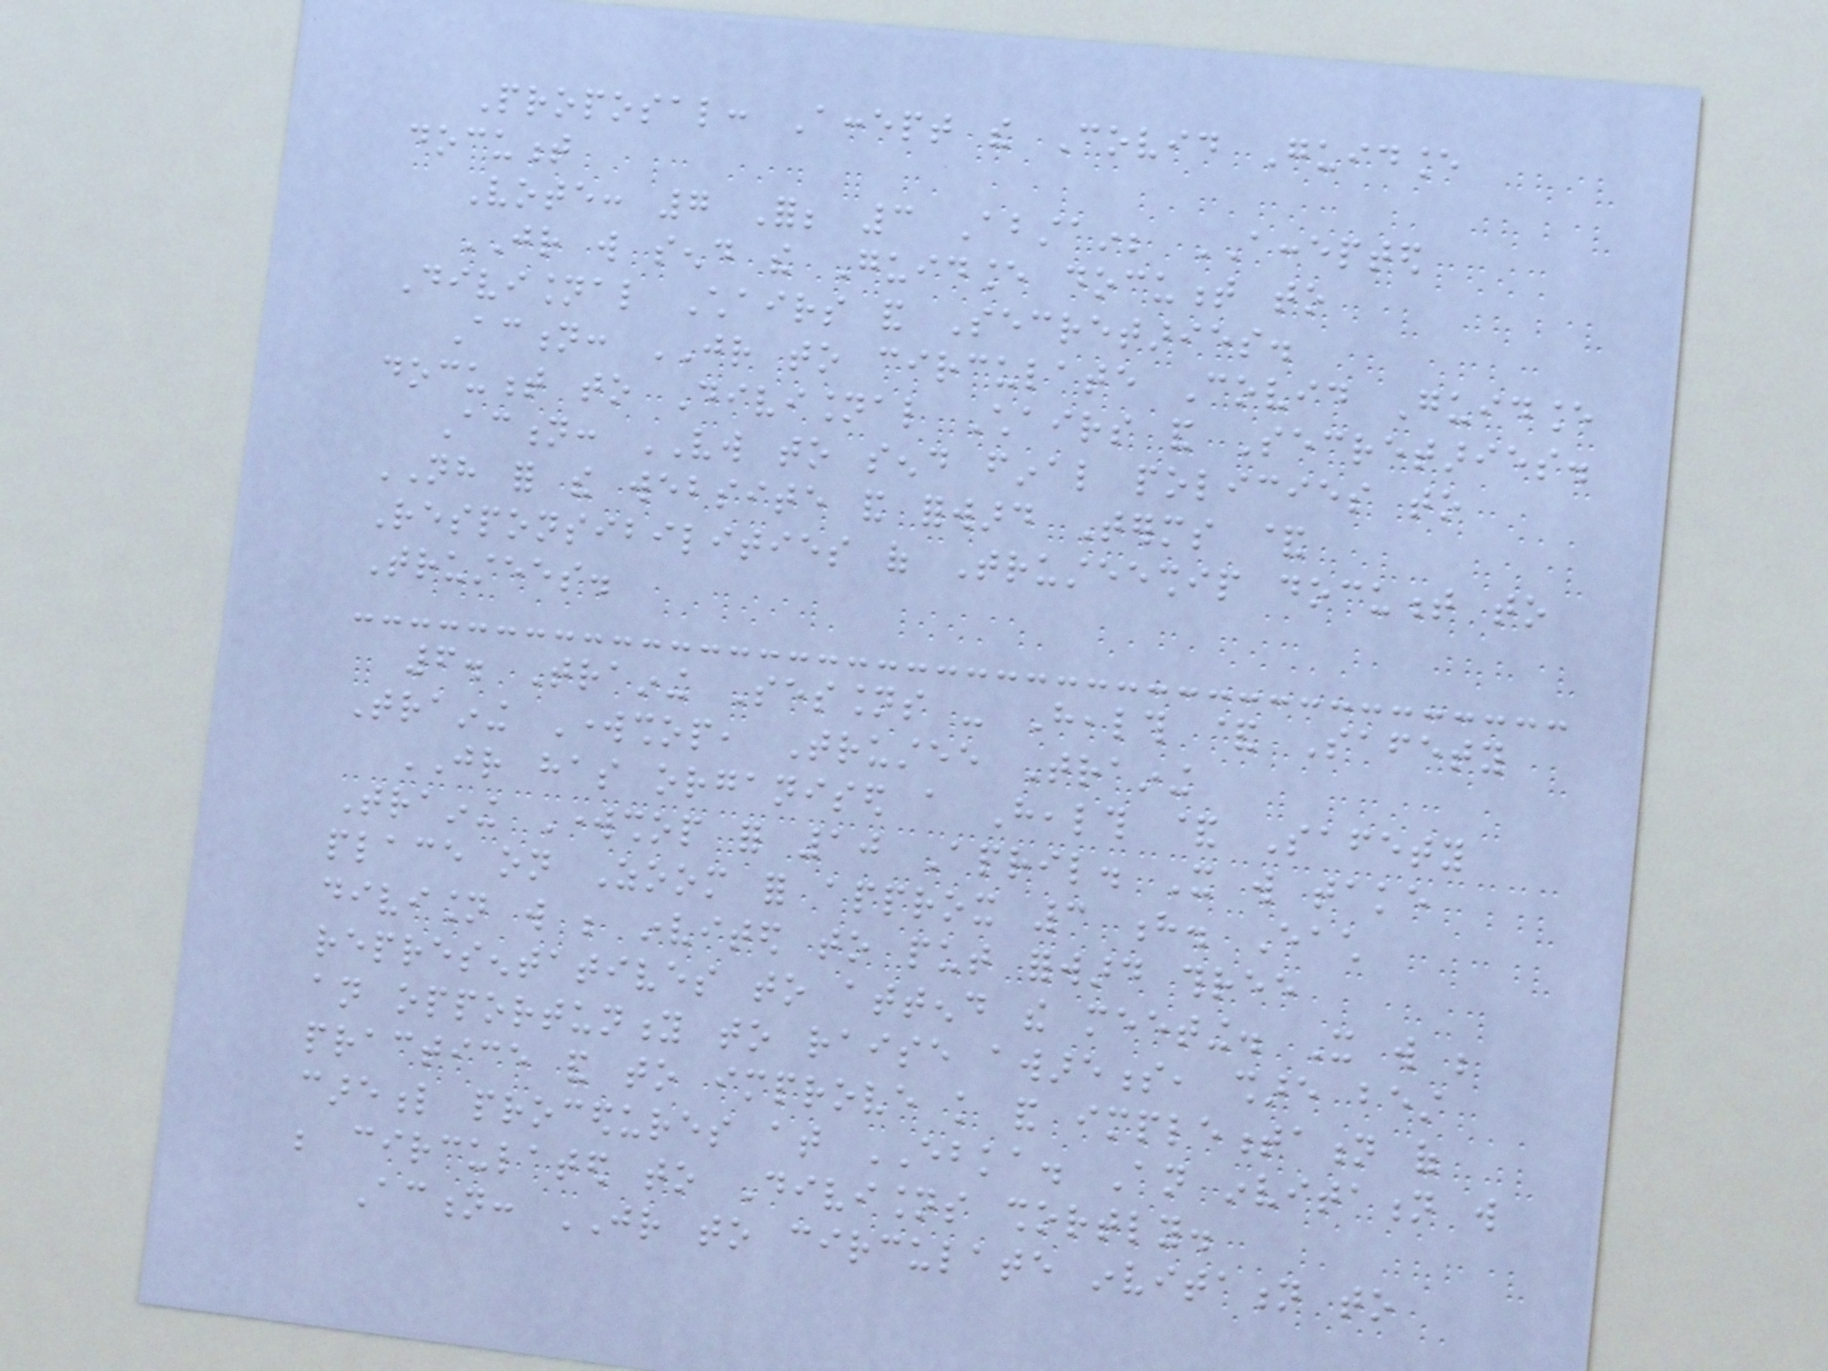Proposal: Accept the Covid Guidance
document
Vote: 7 For; 3 Abstain; ACCEPTED
JR will send the Guidance document to
Divisional Chairs and Secretaries.
Action: JR to circulate Covid Guidance
document to Divisional Chairs and Secretaries.
Action: VW to send final policies to
NH for the website and forward Terms &
Responsibilities of Trusteeship document to
Trustees.
6. Training Sessions - Health & Safety
Training Workshop, Trustee Training
JR has organised a Health & Safety
Training Workshop for 10 April. It will take
place on Zoom for approx 3 h. Each
division will be invited to put forward three
representatives to attend the meeting. It will be
an opportunity to raise awareness, share best
practice and to improve knowledge and implementation of
careful procedures at EBKA. An invitation will
be circulated to Divisions shortly.
Action: JR to circulate invitation to
